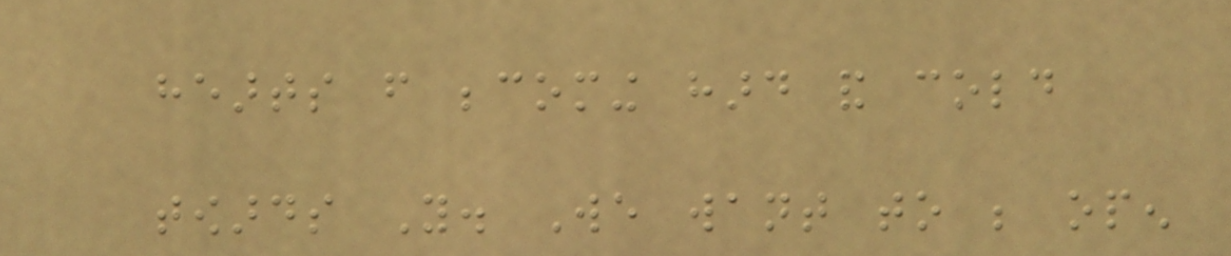hearts from becoming hard and cold
towards You. We want to be open
